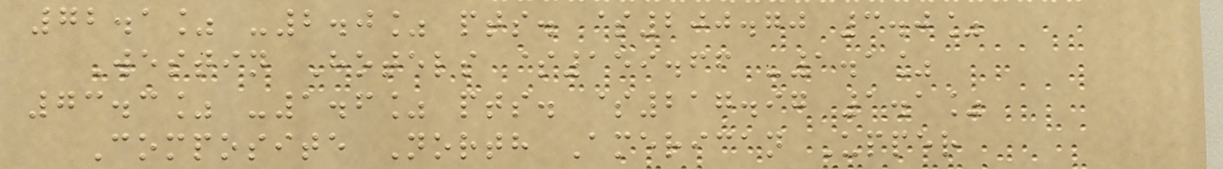72.1% -2.0% pts. $200.70 3.0%
Westin Hotels $159.66 -1.1%
73.3% -1.6% pts. $217.97 1.1%
Composite North American Upper
